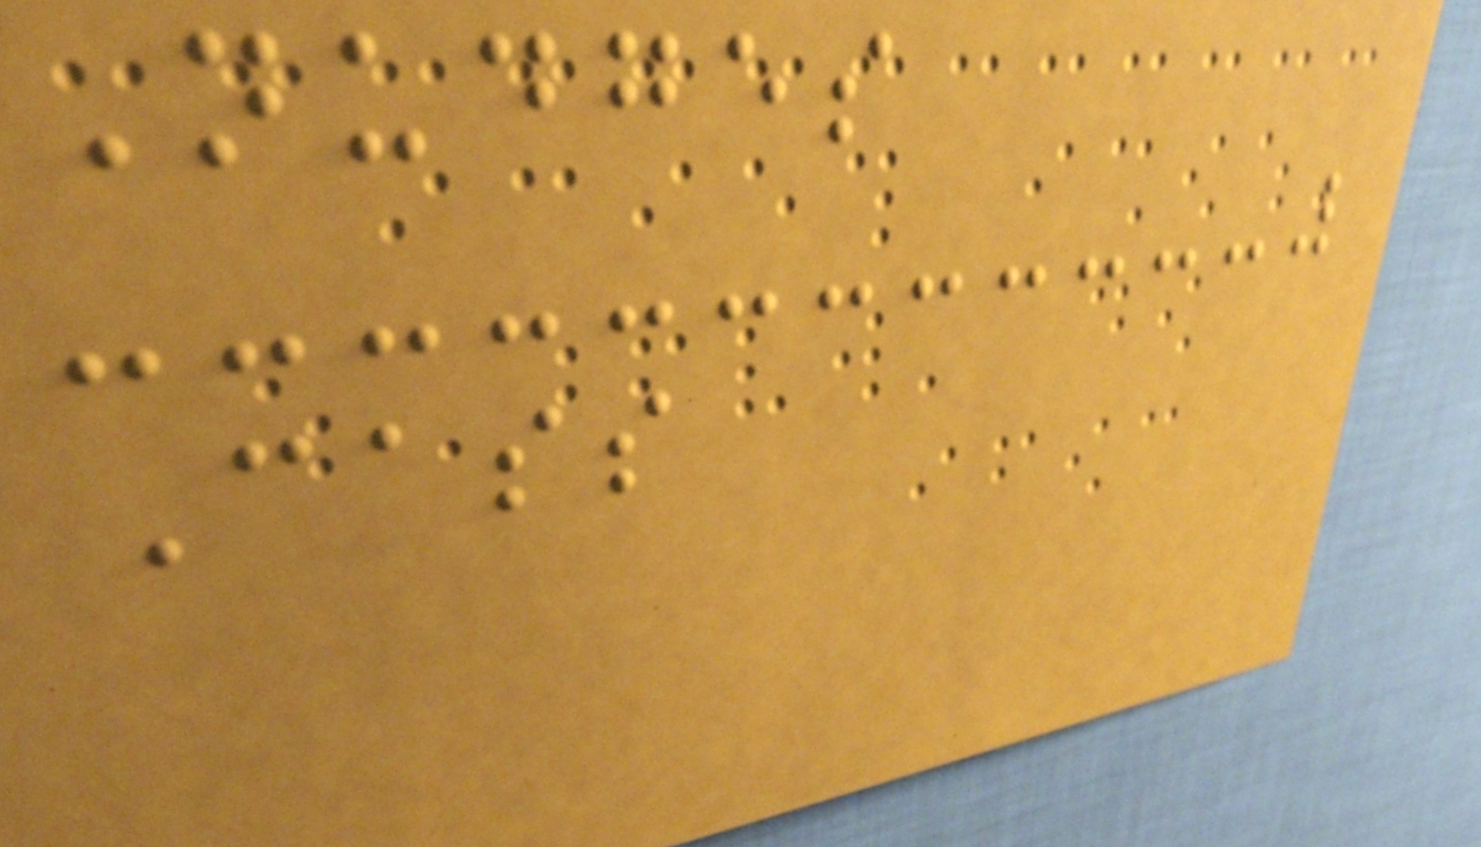Nudges
Cass
